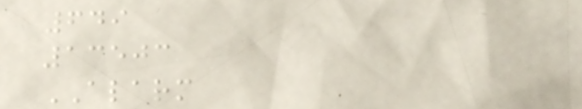649
13503
ALARM
